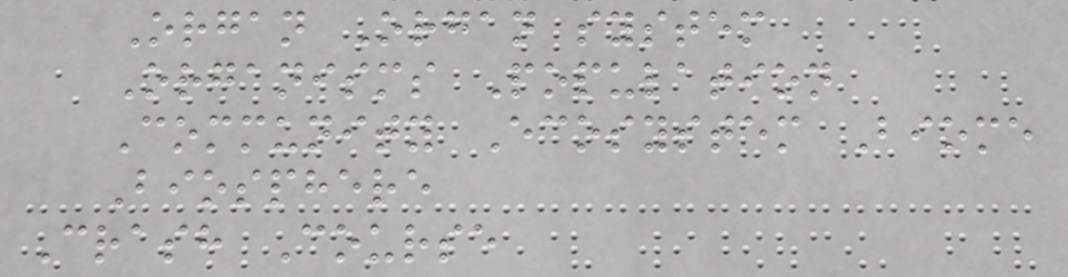Organ Organ system
Organisms Population
Community Ecosystem Biome
Biosphere
Crash Course
